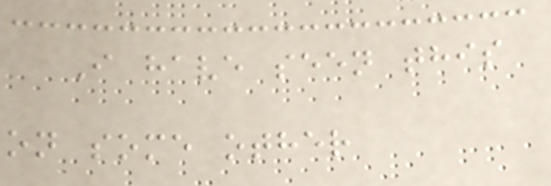I have seen this
on some other
